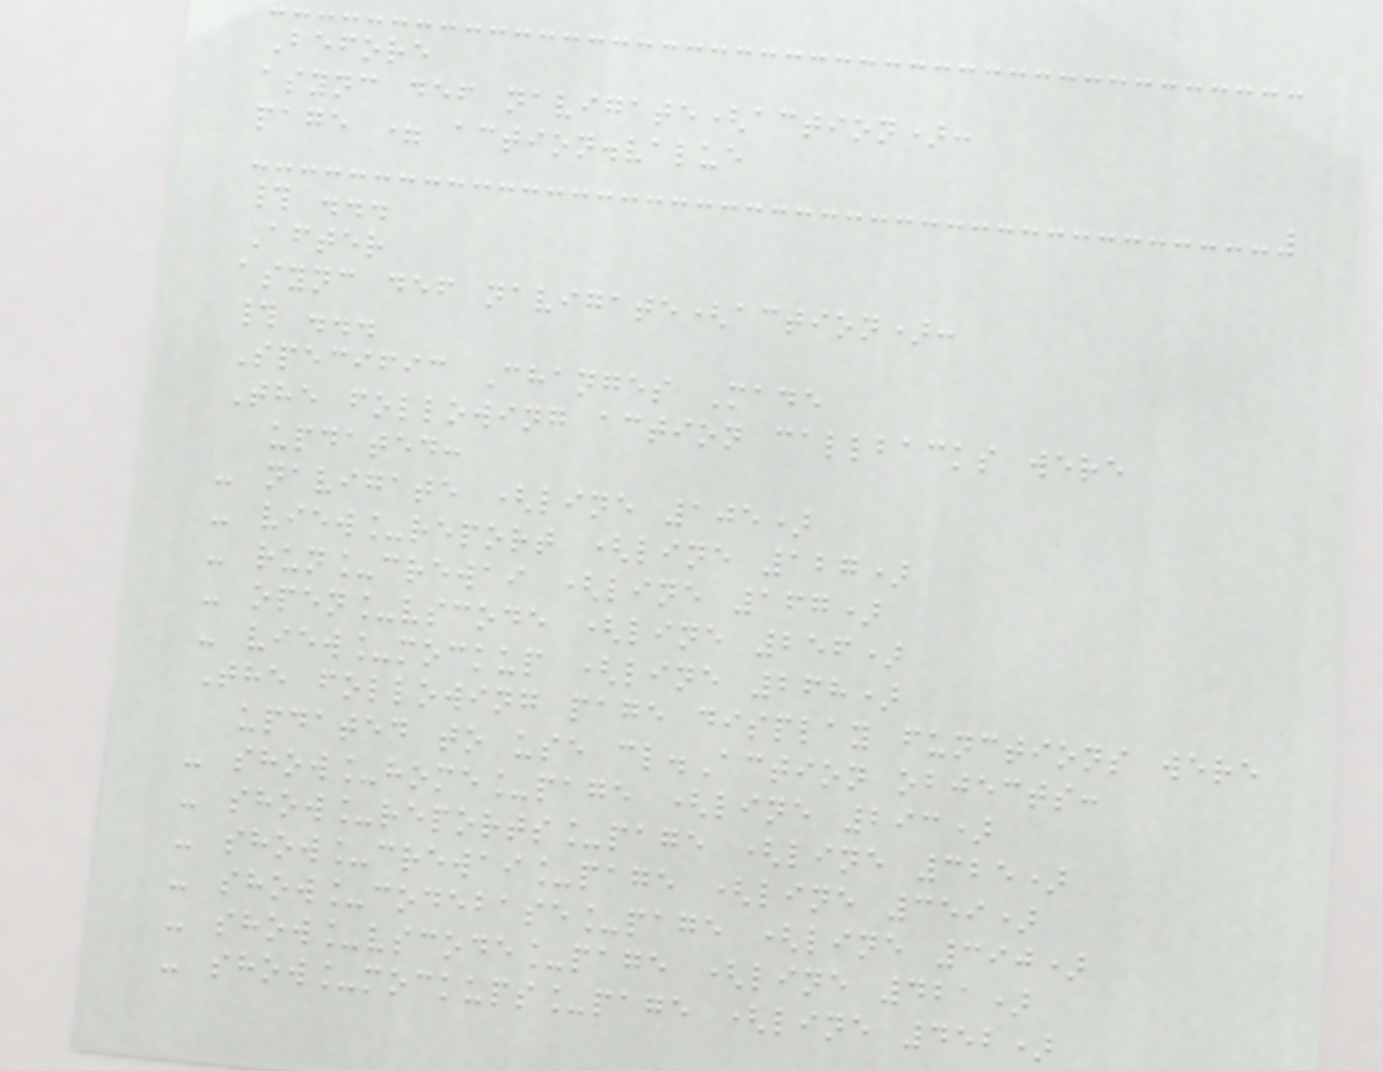Before
async def navigate(action):
page = action.value
# ...
After
async def navigate(action):
# ...
Specific Changes Made
The following action callbacks were
updated:
- navigate (line 105)
- view_report (line 127)
- run_crewai (line 167)
- open_vscode (line 256)
- view_mockup (line 268)
The following page display functions were
updated to use cl.Action objects:
- show_home_page (line 293)
- show_reports_page (line 325)
- show_crewai_page (line 359)
- show_codebase_page (line 390)
- show_vscode_page (line 421)
- show_mockups_page (line 452)
